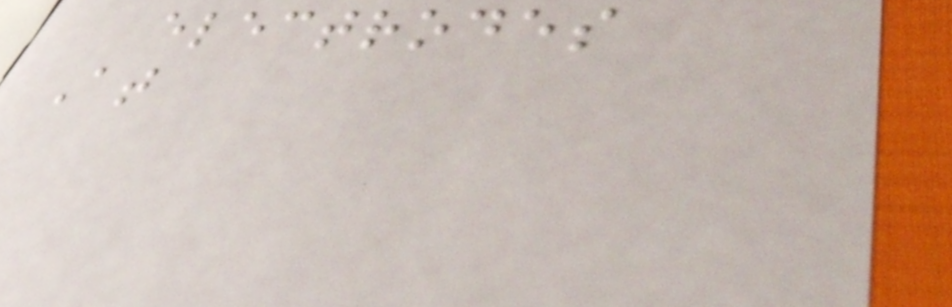electrodes
At
